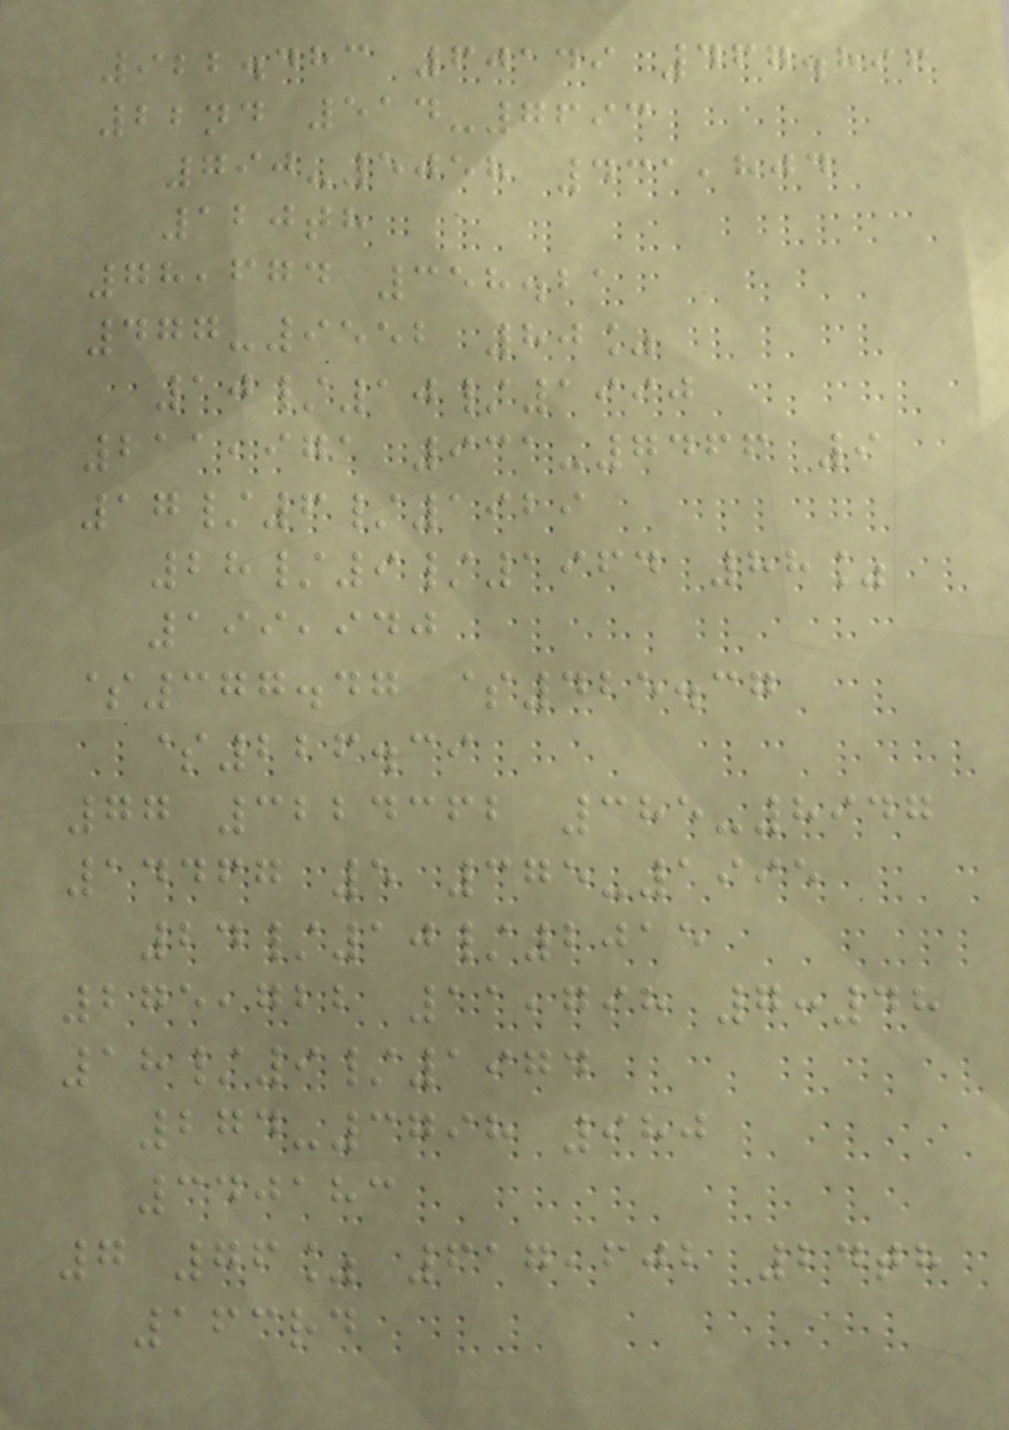922.483 60149 467.896
22nd 514-7693
790-5058 431,804
120th
78,674 358.21
477-9552 80%
10/10/1990
211,971 931-7466 9
17/6/1929
28/9/1964 88%
199,940
$377.47 $425.37
$226.39
77 3224362 385-8947
14467 5 375-1995
24/10/2015
275,722 11,798 7:48
18/9/1974
274-3798 980
340183
7 76% 617,602 24th
163rd
